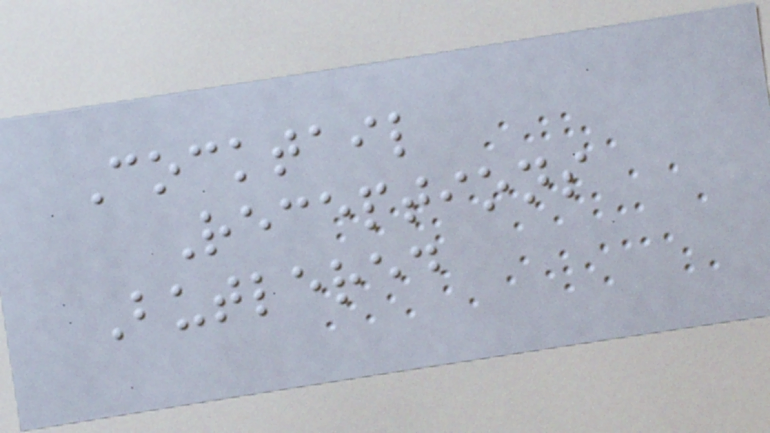Cocktail
Receptions
Butlered
